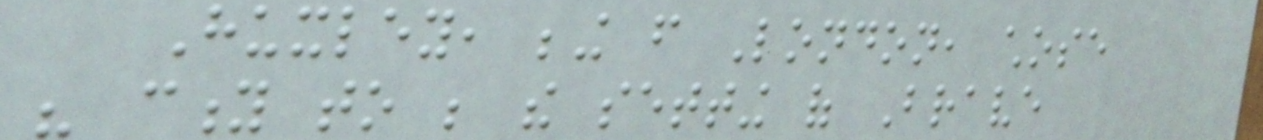Huxley, being from London, chose
his city to be the setting of Brave
